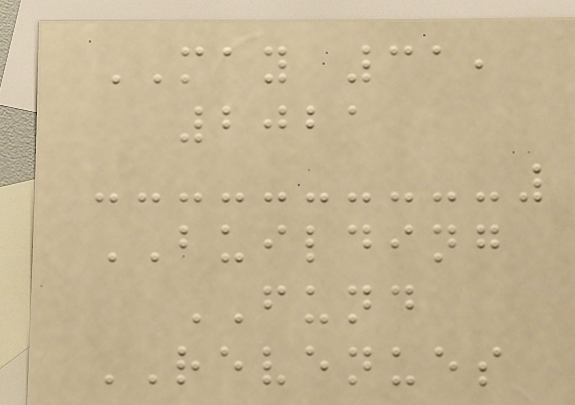MAY 31,
2021
BUILDING
FUND
REVENUES
